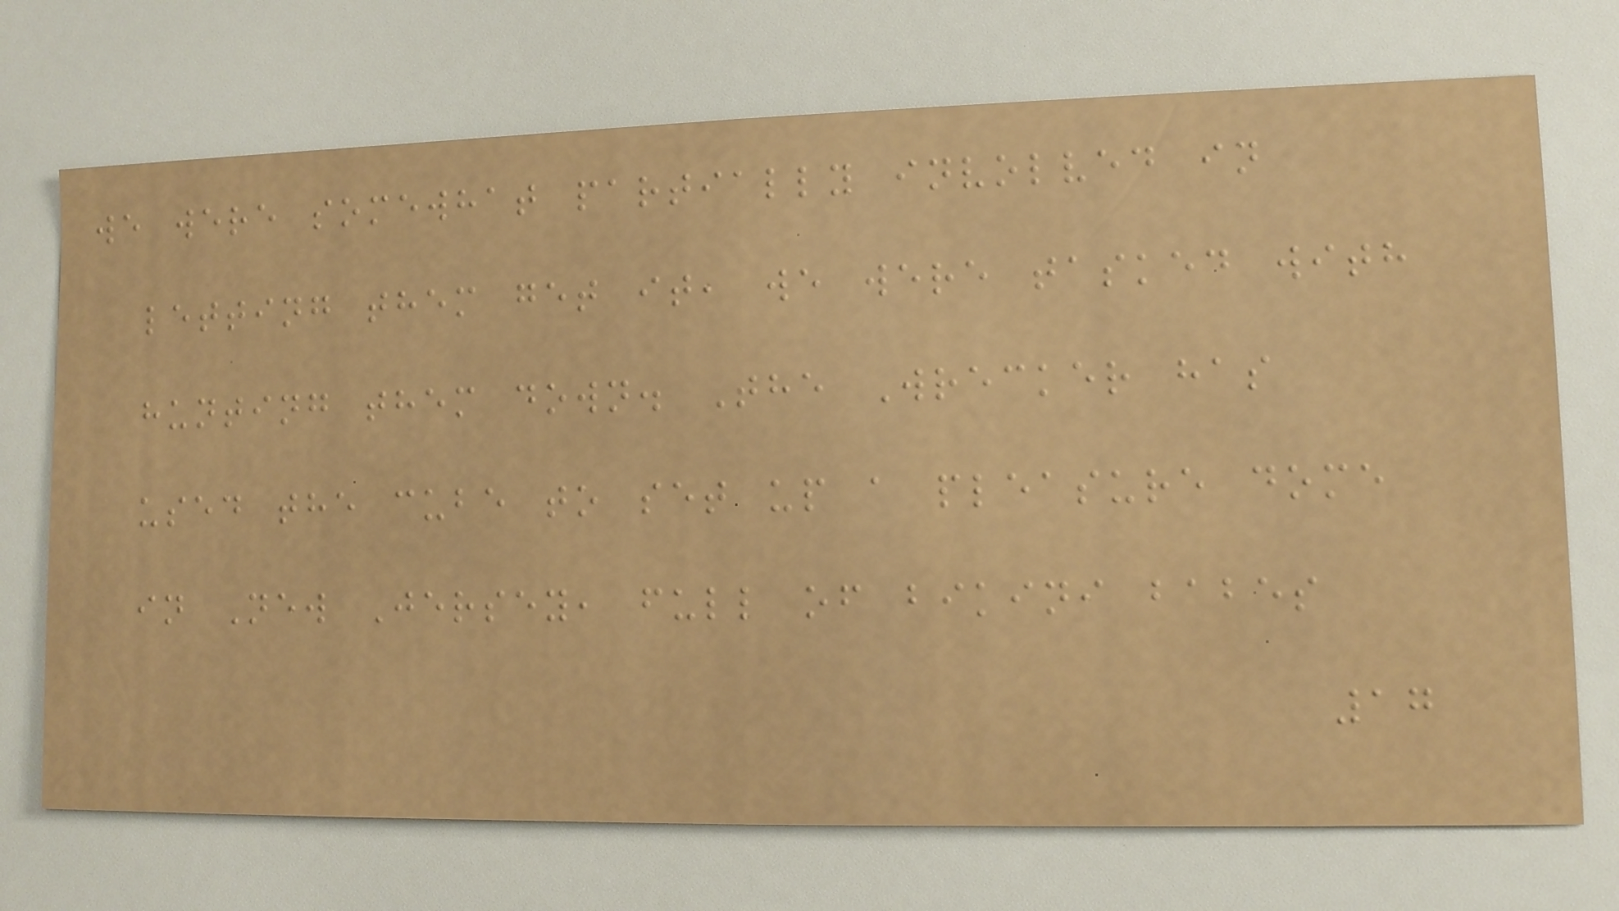we were somewhat partially involved in
letting them get it, we were tasked with
hunting them down. The Wrecker has
used the cube to set up a pleasure dome
in New Jersey, full of bikini babes
17
